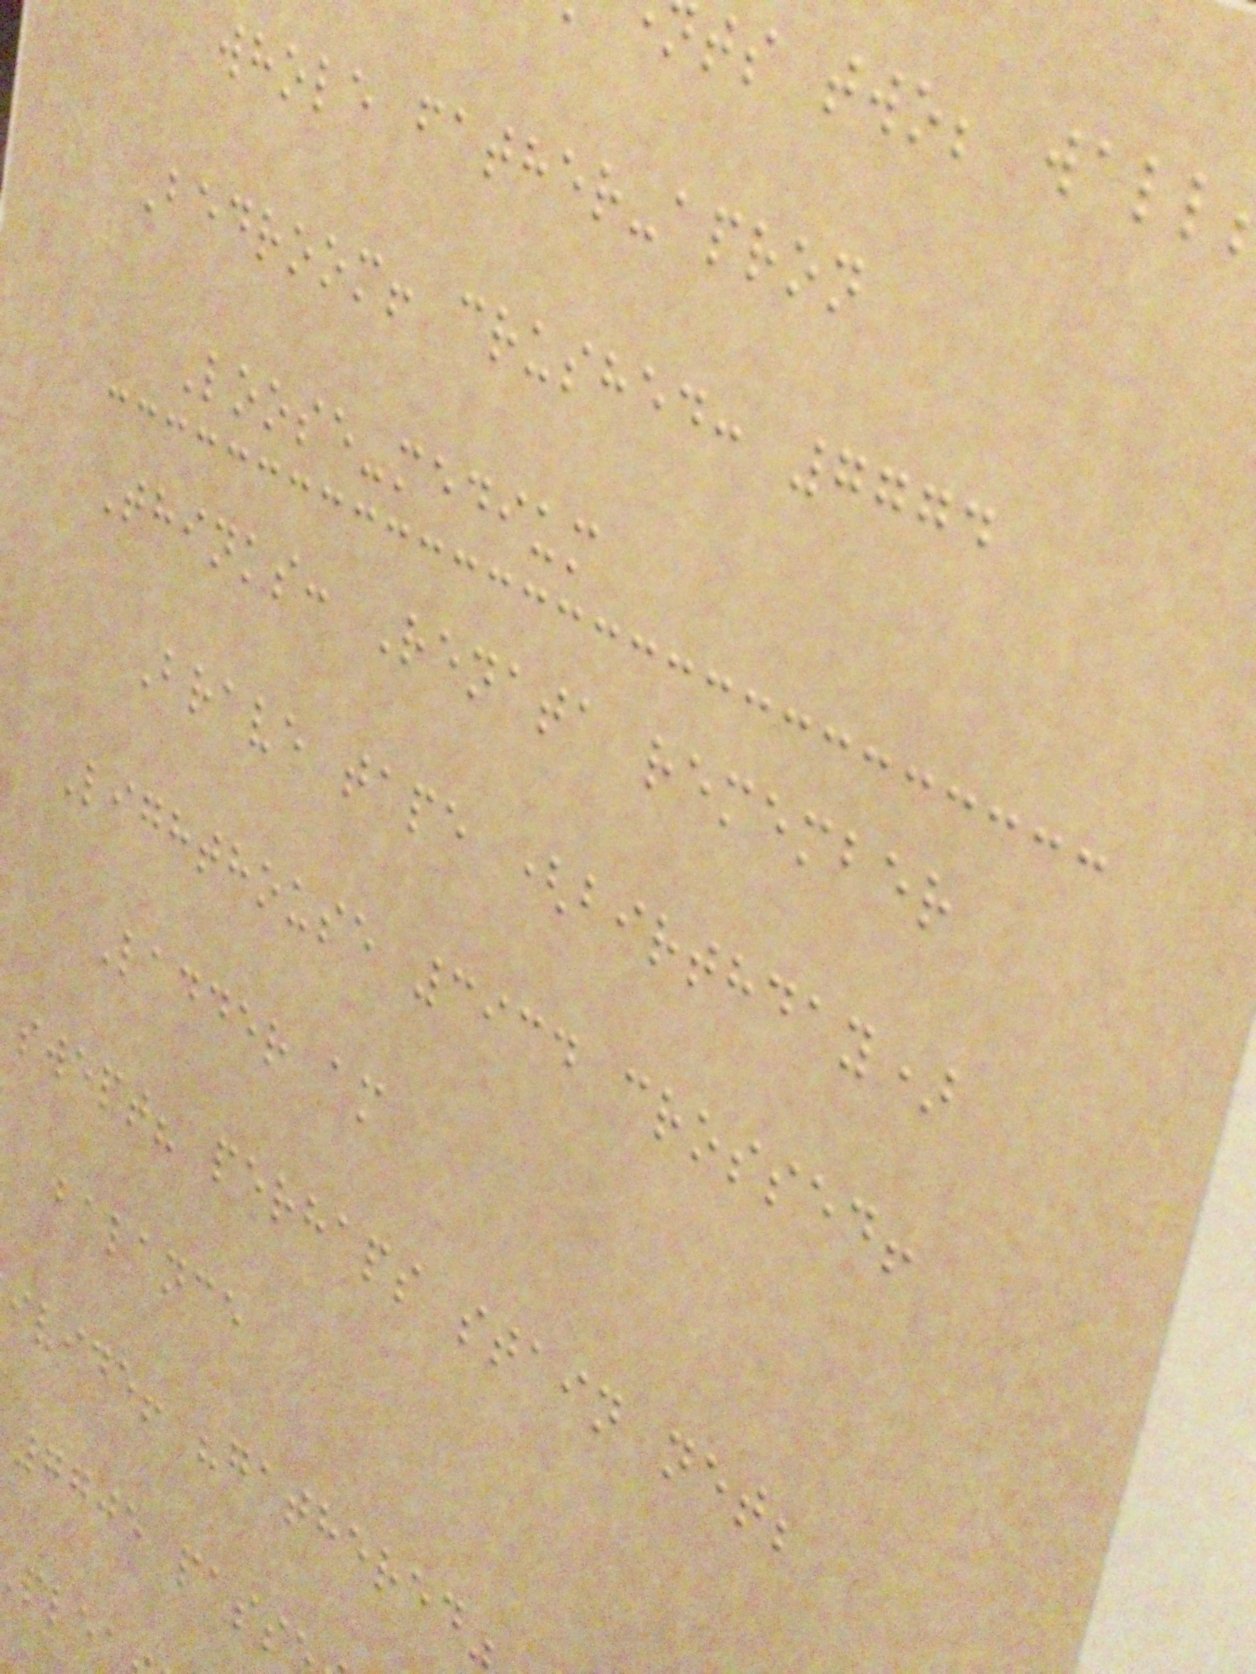ts two; wall
whole father-apron
Bedroom! crushed: 7774
Loose-medium
Thinks: Renata remember
Brave tape (birthday)
Lighthouse 3934 crossed!
Ladder am
swept? perhaps stain net;
balance
ivide! "gathered"
7705 pass
